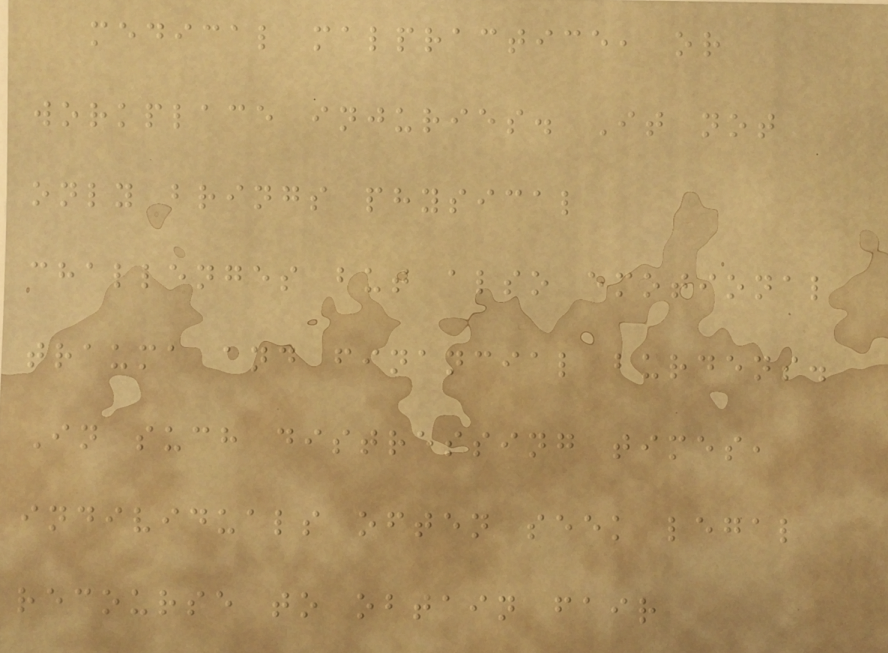medical malpractice, or
workplace injuries. It not
only brings physical
challenges but also emotional
trauma and financial burdens.
In such distressing times,
individuals often seek legal
recourse to obtain fair
